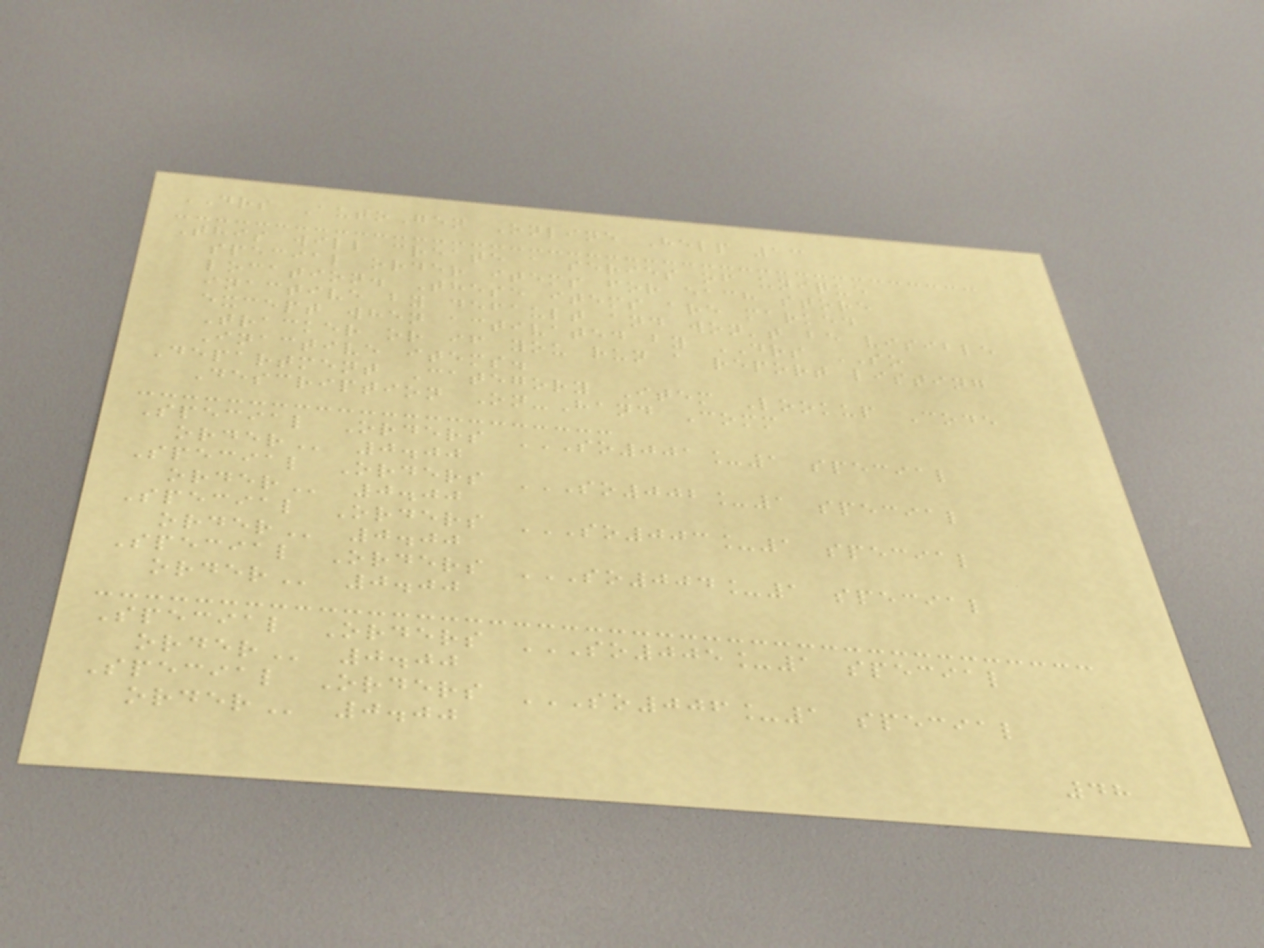DRS AutoGen Online Help 13
This will create a series of unique
special order items for each store
location. These items are marked
inactive by default and won't be visible
except when activated by DRS SO
Tracker or if you run a report listing
Inactive items.
Department Category Item Lookup Code
Description On-Hand Comm
Special Orders SO001_1 SPECIAL
ORDER 0.00
Special Orders SO002_1 SPECIAL
ORDER 0.00
Special Orders SO003_1 SPECIAL
ORDER 0.00
Special Orders SO004_1 SPECIAL
ORDER 0.00
Special Orders SO005_1 SPECIAL
ORDER 0.00
Special Orders SO006_1 SPECIAL
ORDER 0.00
48
